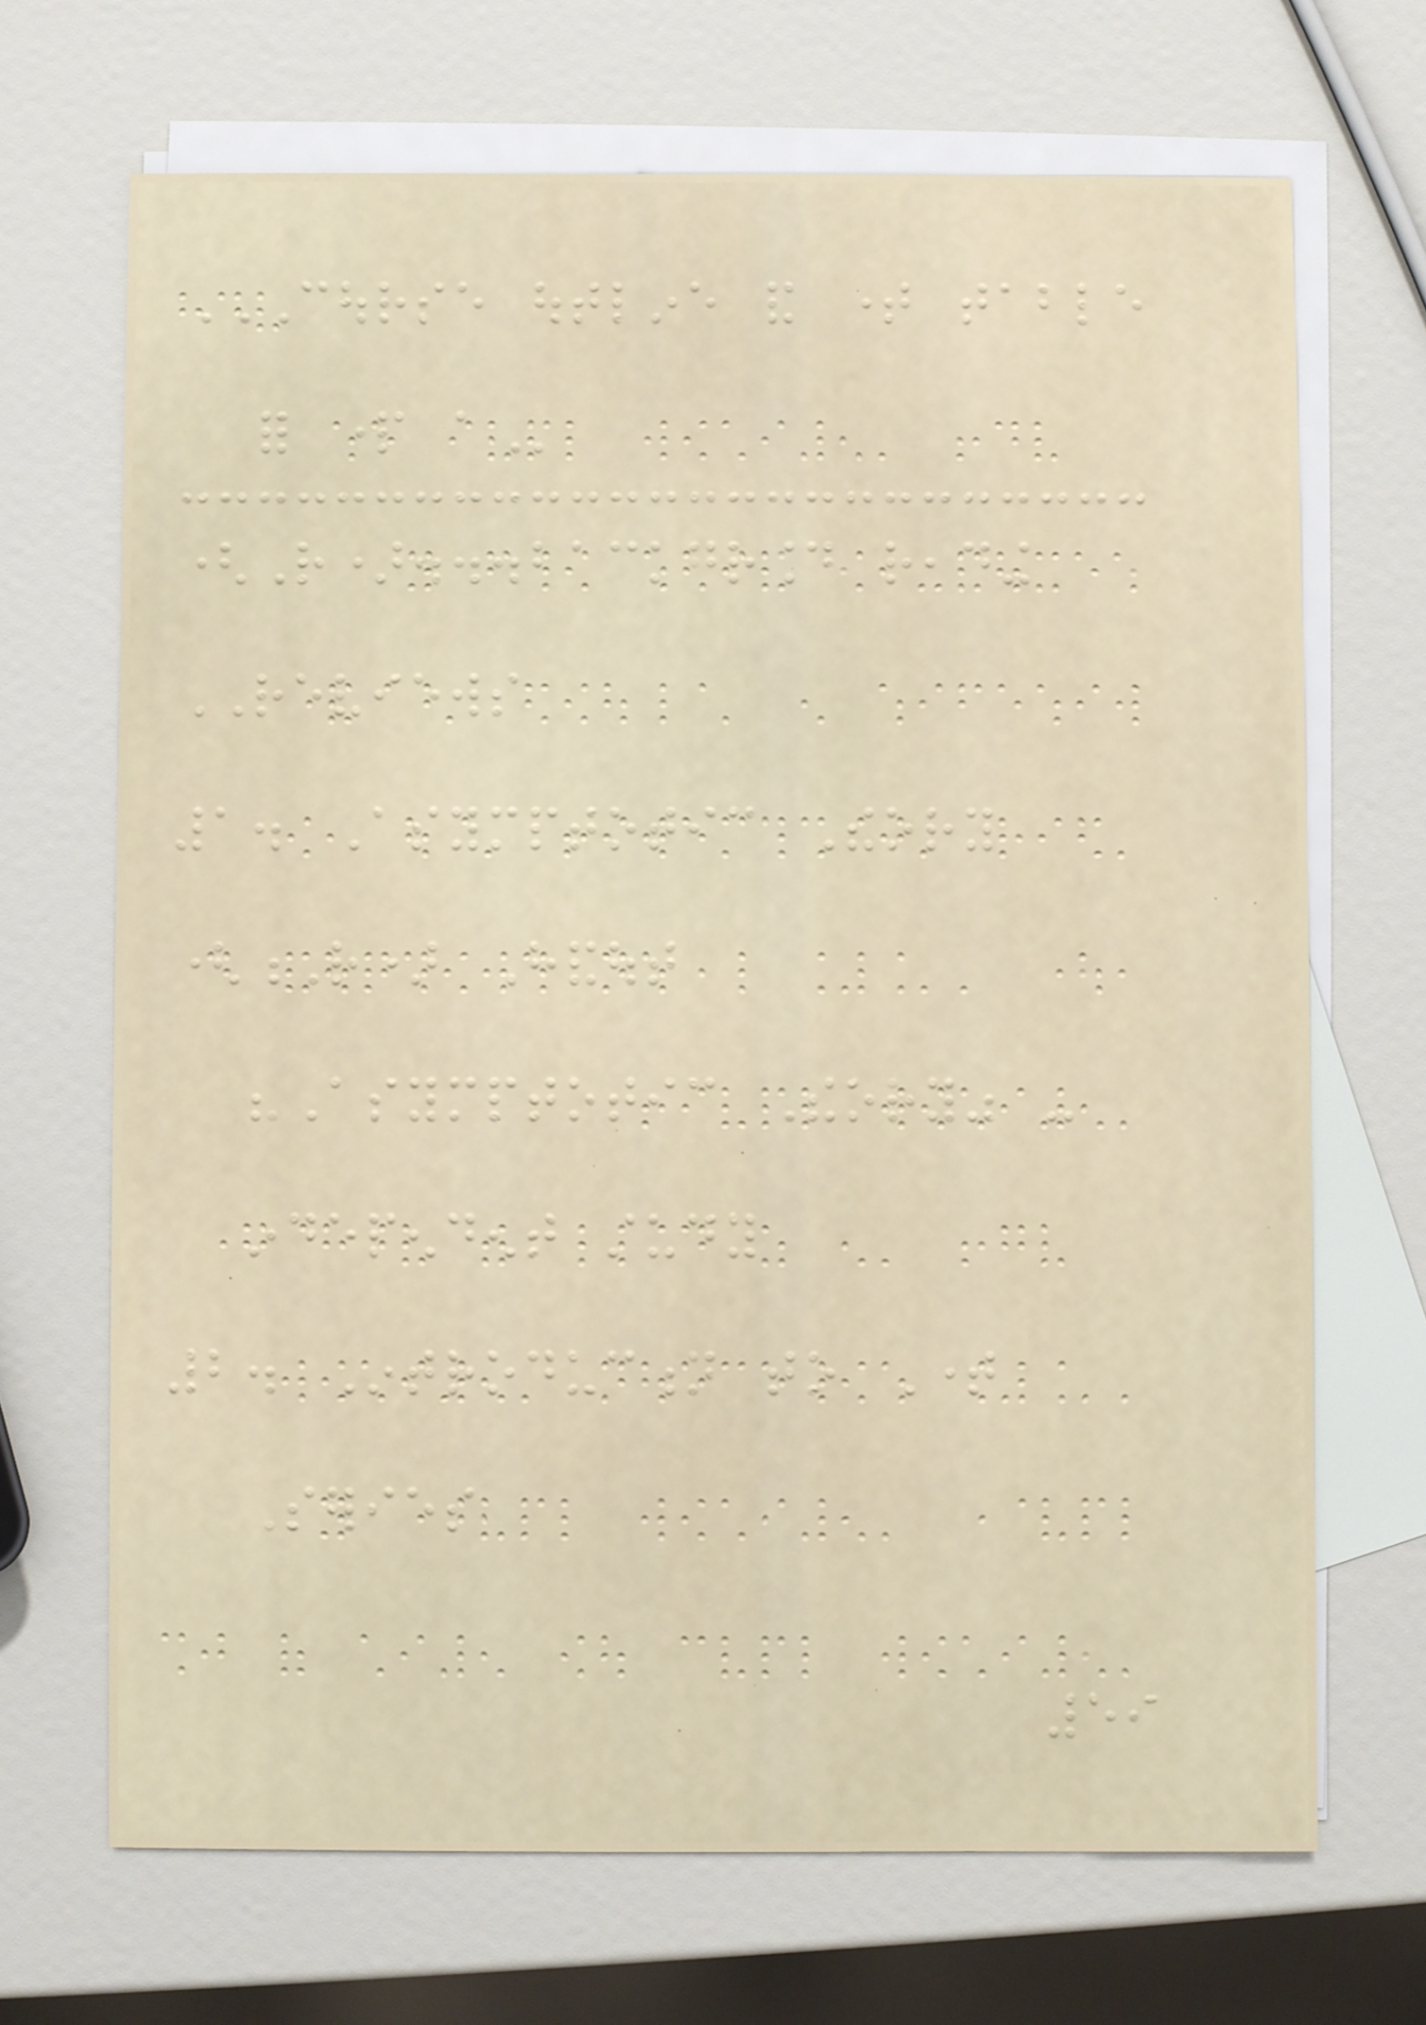COURSE OUTLINE AND TIME TABLE
FOR PART A
(R)...background reading
REVIEWS
1. Asymptotic Theory
(R) Handout
"Asymptotic Theory" -
independent study
2. Introduction to Time
Series
59
